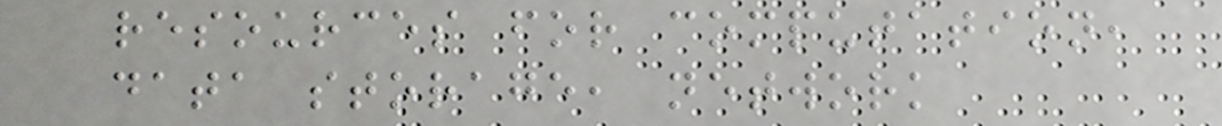resources for computation,
data storage, network
